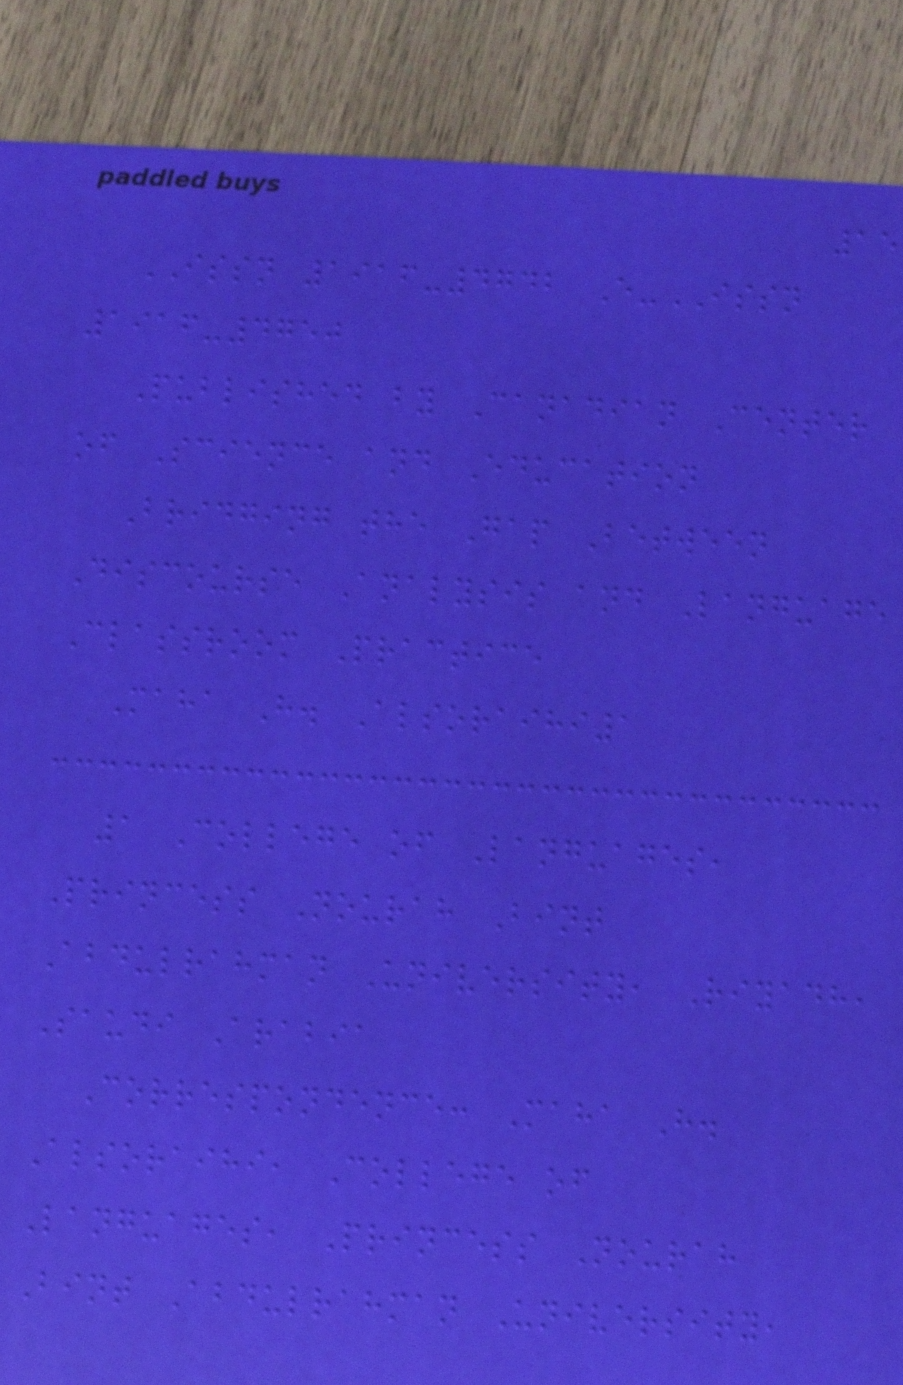15
ISSN 1916-4742 E-ISSN
1916-4750
Published by Canadian Center
of Science and Education
Bridging the Gap Between
Discourse Analysis and Language
Classroom Practice
Maha H. Alsoraihi1
1 College of Languages,
Princess Nourah Bint
Abdulrahman University, Riyadh,
Saudi Arabia
Correspondence: Maha H.
Alsoraihi, College of
Languages, Princess Nourah
Bint Abdulrahman University,
